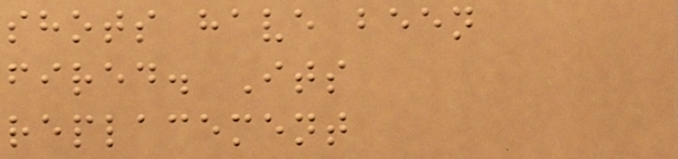shots have been
fired. Its
replacement
